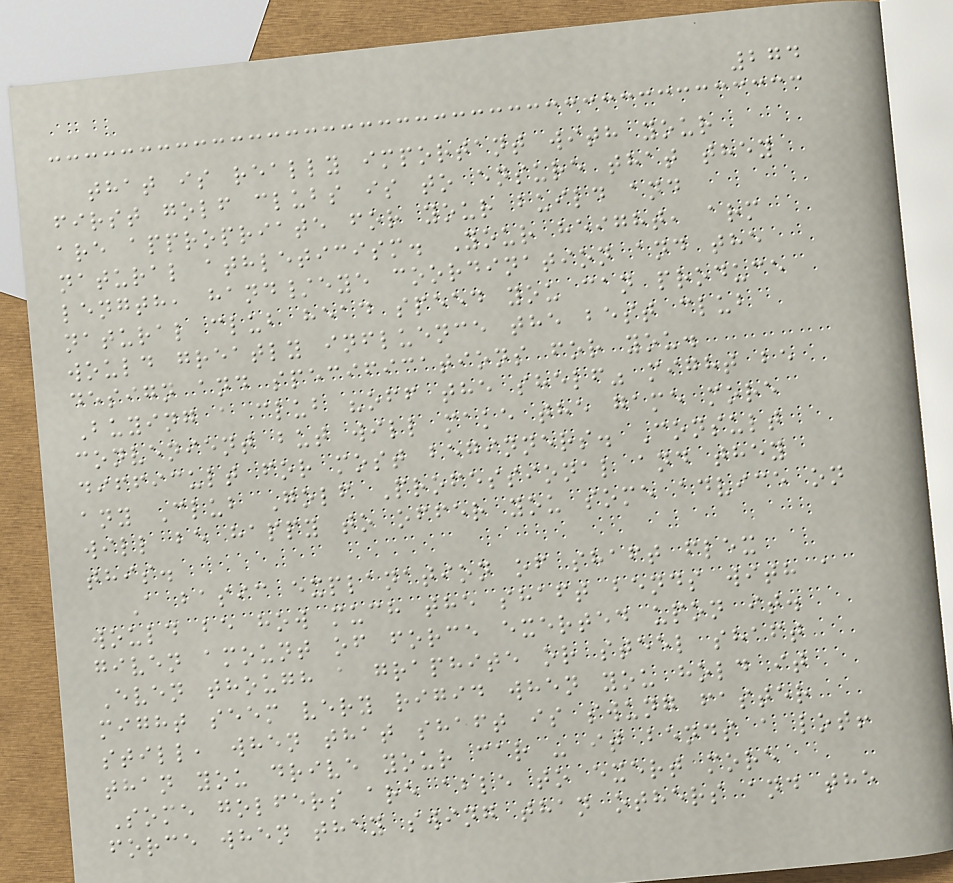274
that is really important with your
first golf clubs is to ensure that they
are appropriate for your build and
natural athleticism. Your height, arm
length, hand/eye coordination and the
natural club head speed you can produce
would greatly influence the best club
design and specifications for you.
Buying a club "off the shelf" might be
convenient but will make the game more
difficult for most beginners. Consult
any Club Golf Professional and they
will be happy to offer you some advice on
this.
A basic explanation of shaft flex
would be how much the shaft bends with a
given amount of force exerted upon it.
Even though a graphite or steel shaft
might seem very rigid when you hold it
still, when that shaft is swung faster
than you drive your car - it bends a lot!
Some golfers are able to exert more
force when they swing than others and the
